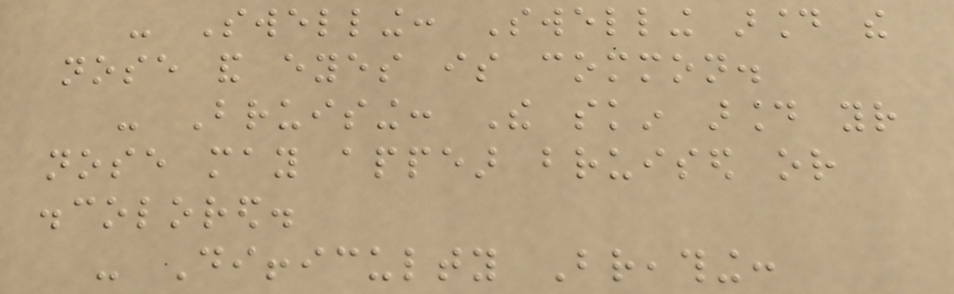- Swelling: Swelling around the
nose and eyes is common.
- Bruising: The skin around your
nose may appear bruised or
discolored.
- Difficulty Breathing:
